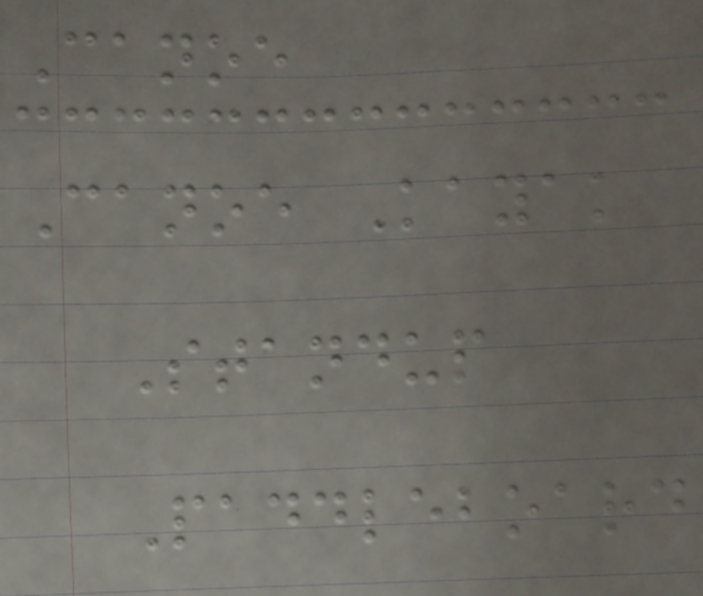Canoe
Canoe Kayak
Standup
Paddleboard
